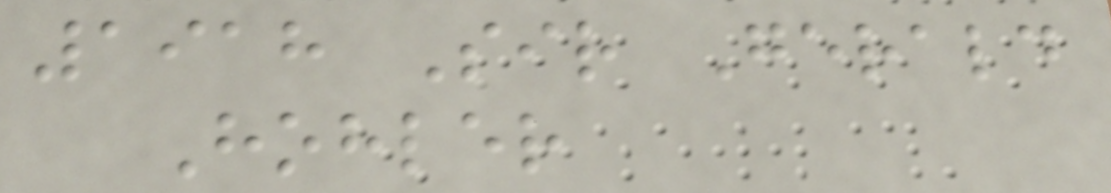1918 Sir Gerald
Hohler
